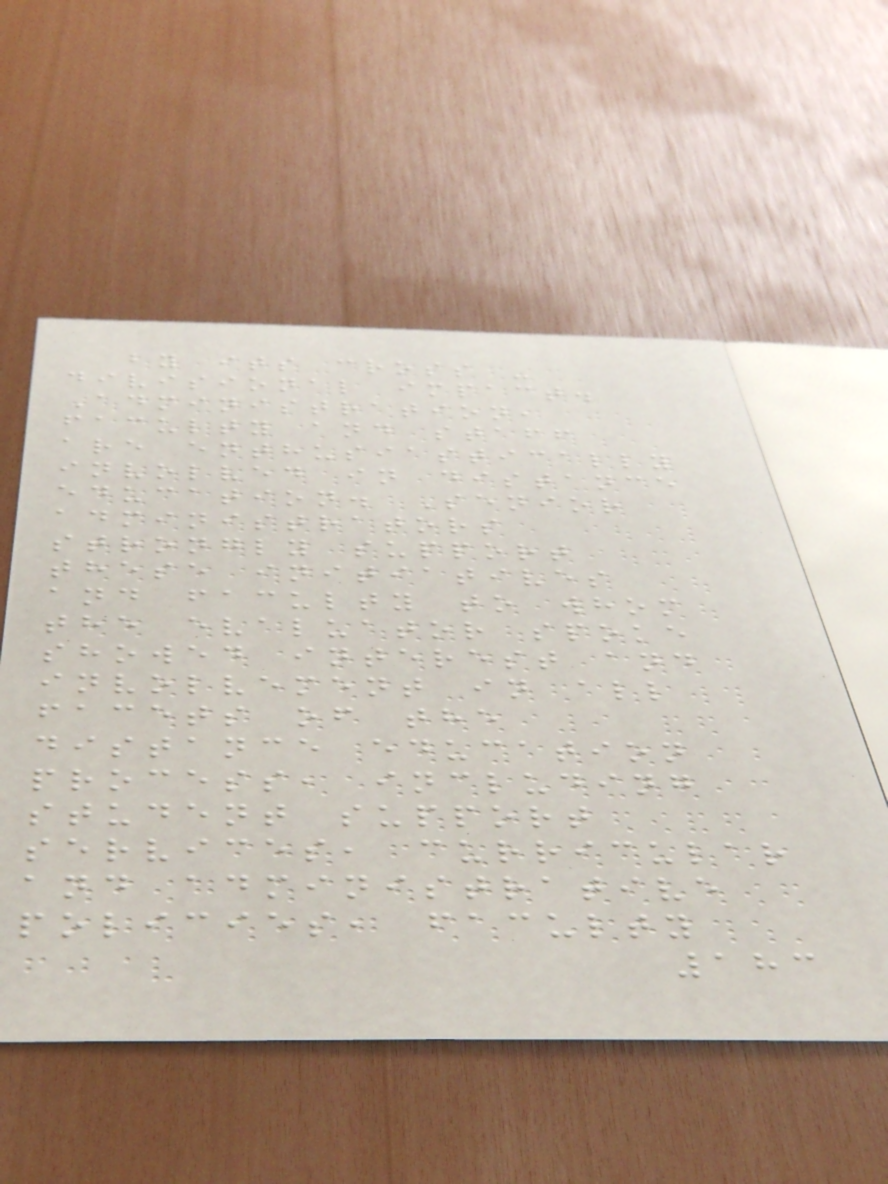by its cross -
divisional impact.
Administration,
faculty and staff
are enthusiastically
involved in distance
education. Senior
administrators
strongly support
these initiatives
and faculty to whom
the evaluator spoke
showed interest and
involvement in all
facets of the
distance education
process, including
student support
services, curricular
and administrative
policies, faculty
183
